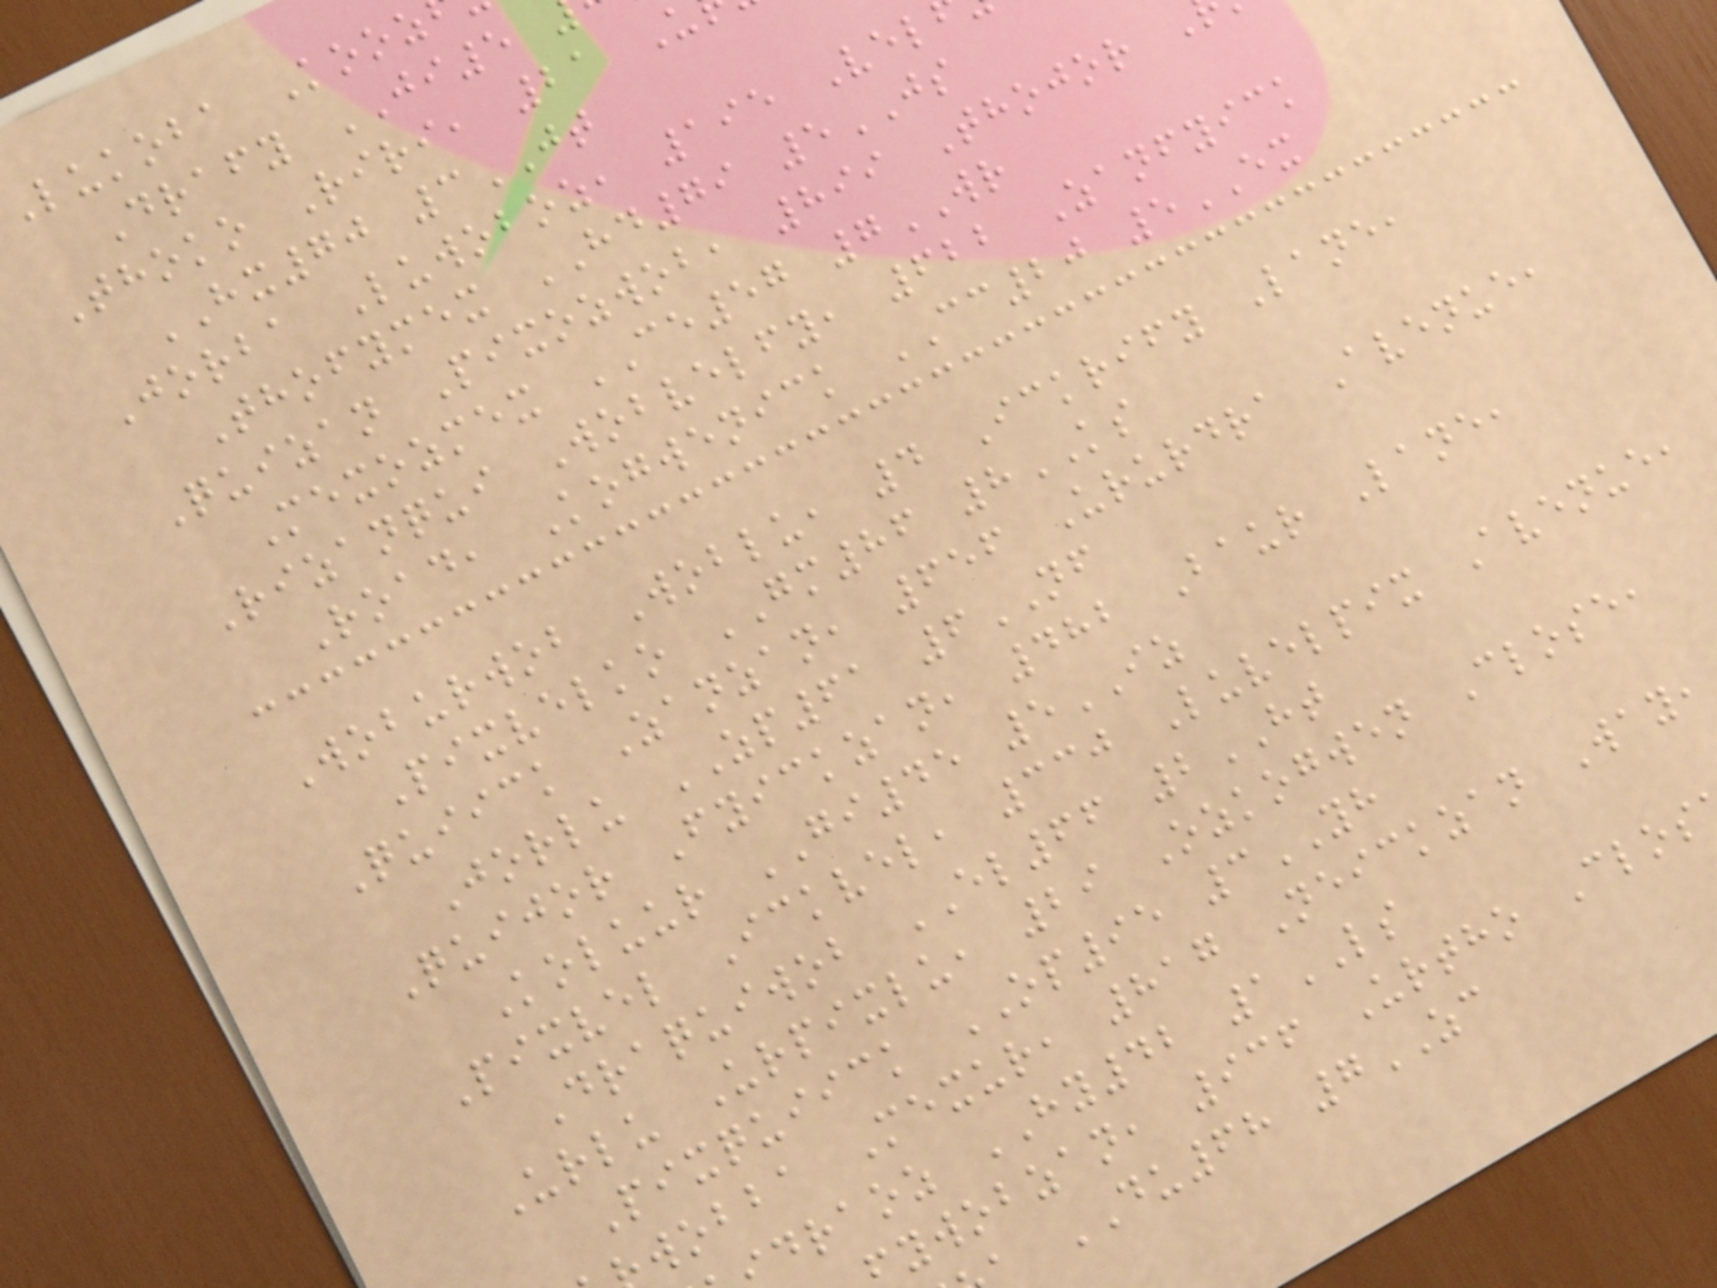lukoba Kooz
Drafy JI5
Thoko Riri, 21 U
HX70 3JT
Jorba Luwoboz, 195 Vel
Thofymex HD79 5JS
Quizan Pixozwob, 899 Thojor
Mexozmex CE57 7WR
Rizanqui Wobvelfy, 622 Zanfyick
Road, Kogwenick CC20 5EX
Woburwob Woblu, 4 Ickrify Lane,
Pixvelko GM86 8KS
Quiick Zanzan, 656 Ururdra Avenue,
Jorlu ZP61 6NF
Quijor Fyickzan, 482 Baur Lane,
Koluur GI45 5IZ
Pixvel Ickvel, 330 Luvelpix Avenue,
Draquiwob EL66 2HT
Urlu Urpixlu, 29 Ozkogwen Close,
Pixquiick OP95 3YH
wobba Mexur, 817 Neickzan Way,
draoz HY42 1LS
ywobzan, 936 Urtho Clos
DU68 7ZC
